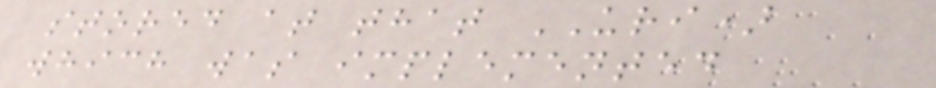stored at that URI)
which was implemented
